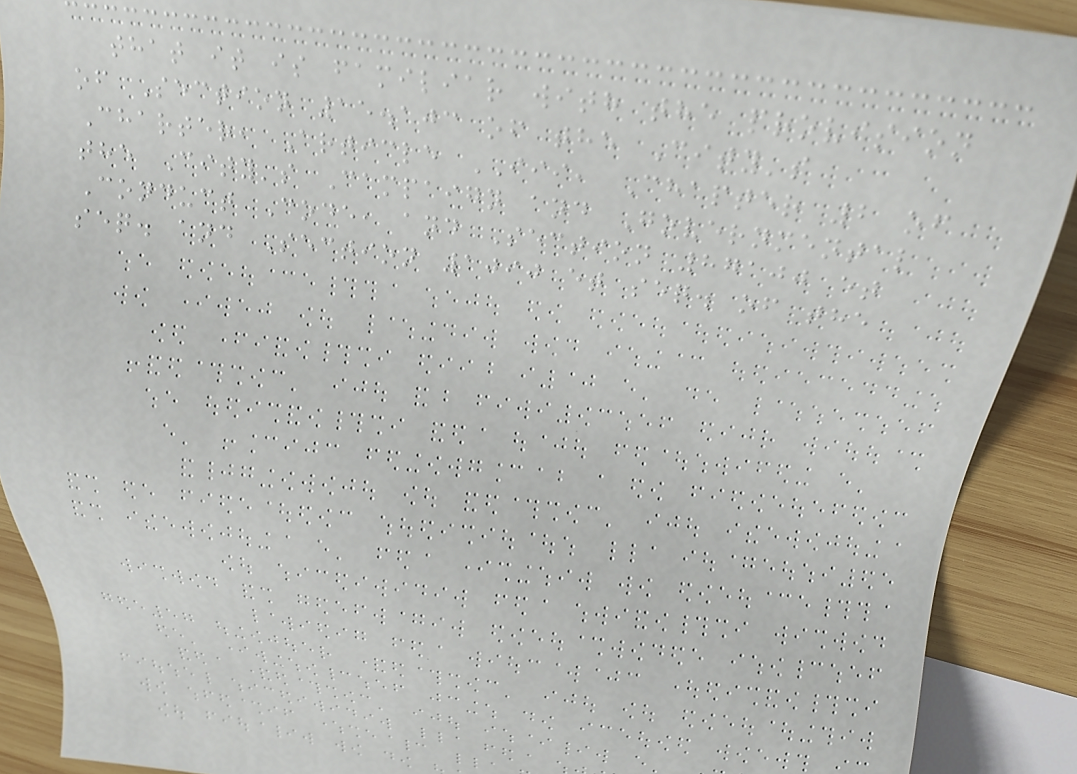that it is familiar with the provision
of Section 15.103 of the City's
Charter, Article III, Chapter 2 of
the City's Campaign and Governmental
Conduct Code, and Section 87100 et
seq. and Section 1090 et seq. of the
